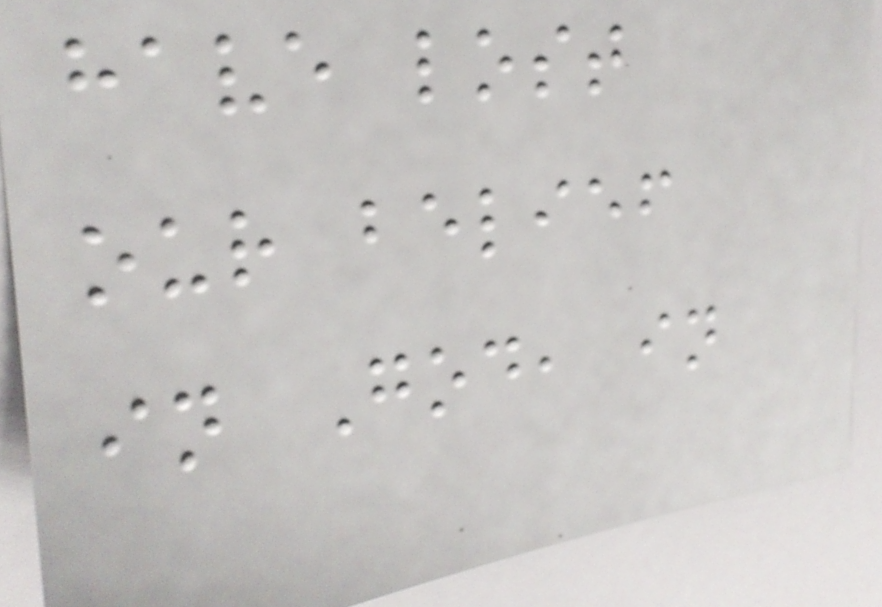have lost
our belief
in God, in
